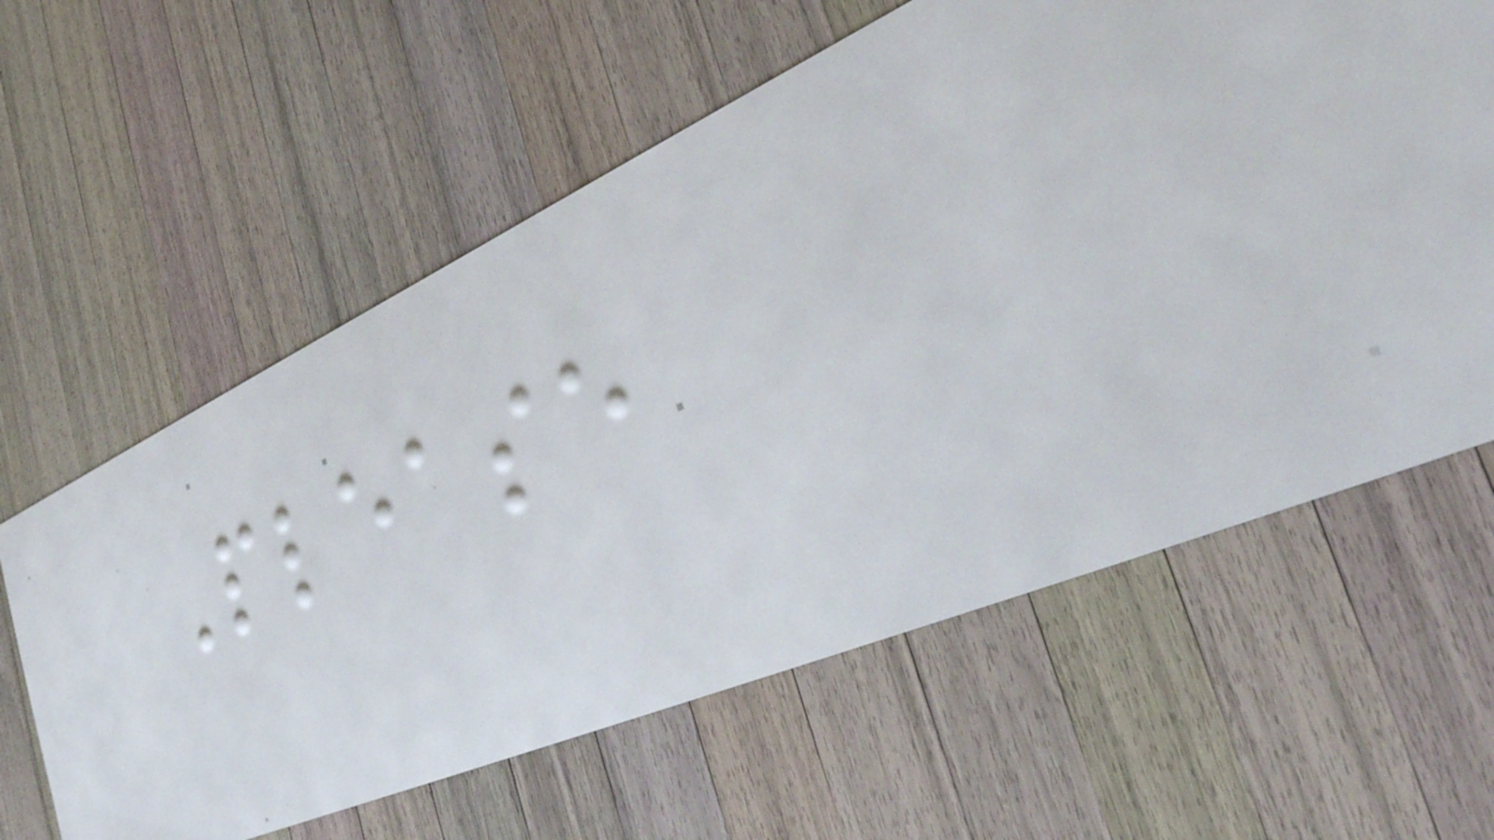Please
